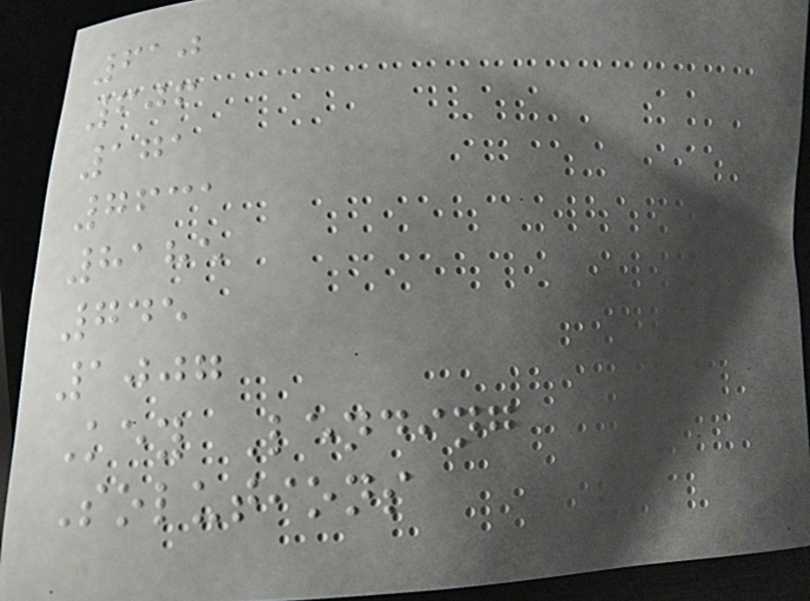610
606
171
7631
8185
745
1007
Key Lending
Solutions
